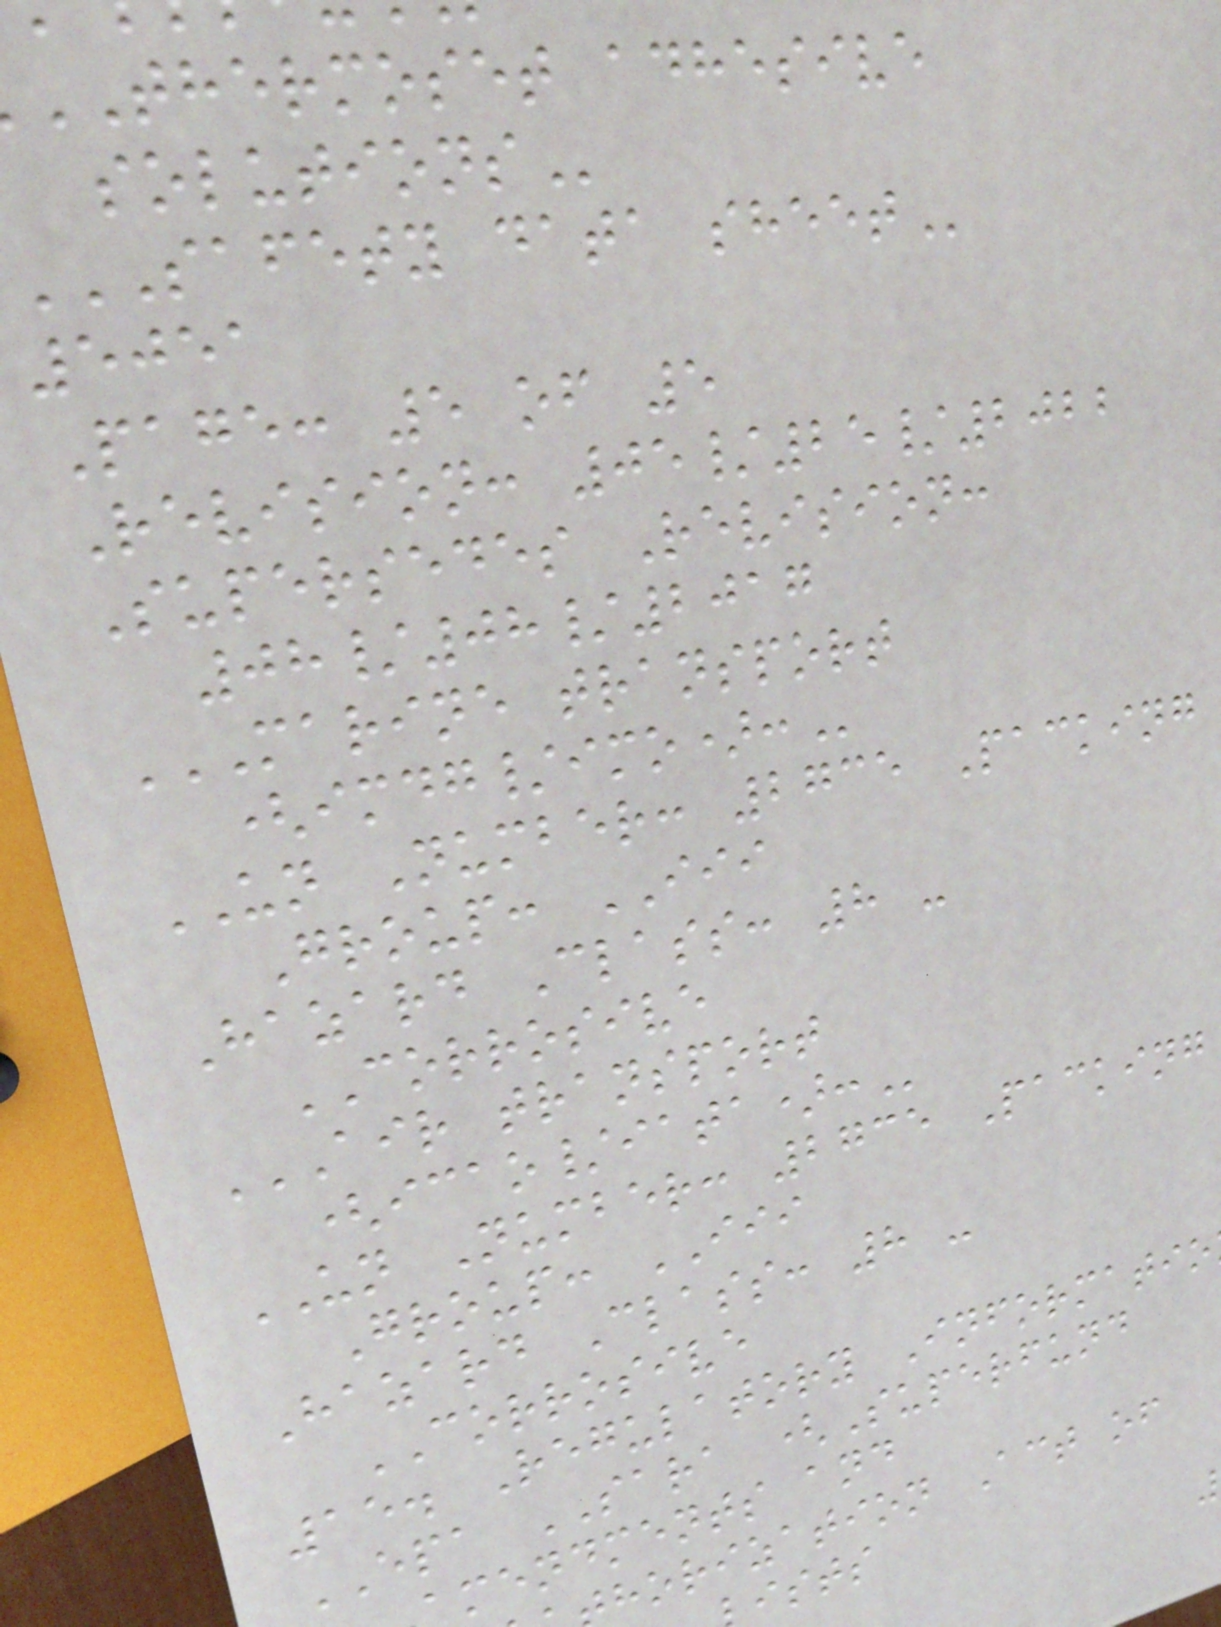THERMOSET adhesive
SAFETY DATA SHEET
5051
Page: 5 of 5
Revision: 05/25/2022
Supersedes Revision:
08/08/2017
MARINE TRANSPORT
UN Number: 2735 Packing
Group: III
Hazard Class: 8 -
CORROSIVE
AIR TRANSPORT
UN Number: 2735 Packing
Group: III
Hazard Class: 8 -
CORROSIVE
15. Regulatory Informatio
EPA SARA (Superfund
mendments and
horization Act of
ists
